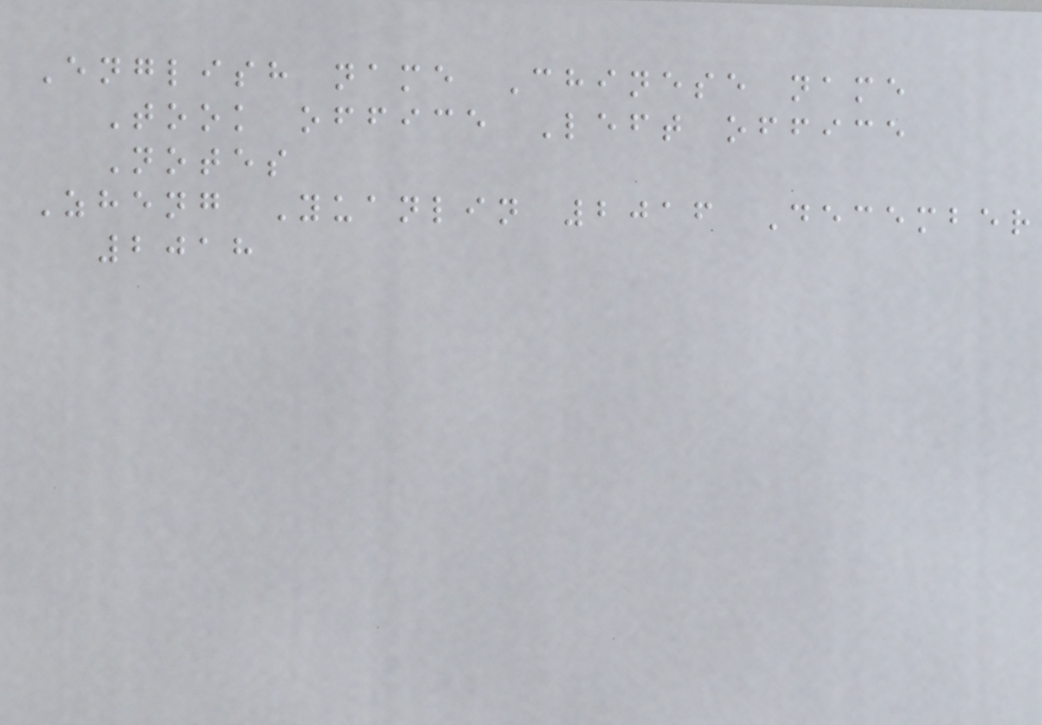English name Chinese name
Took office Left office
Notes
Zheng Yuanlin 2016 December
2018
